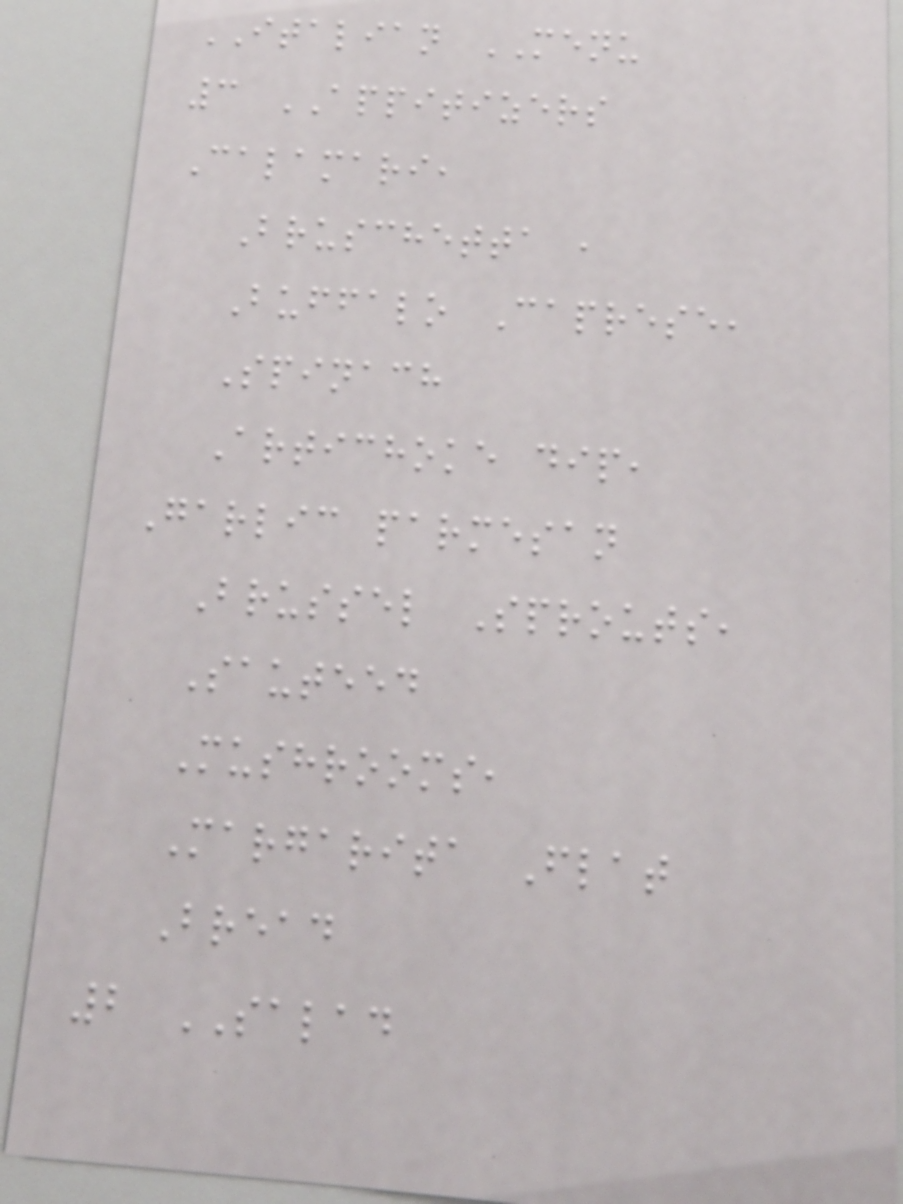ITALIAN MENU
3 APPITIZERS
Calamari,
Bruschetta ,
Buffalo Caprese,
Spinach
Artichoke dip,
Garlic parmesan
Brussel Sprouts,
Sauteed
Mushrooms,
Margarita Flat
Bread
2 SALAD
